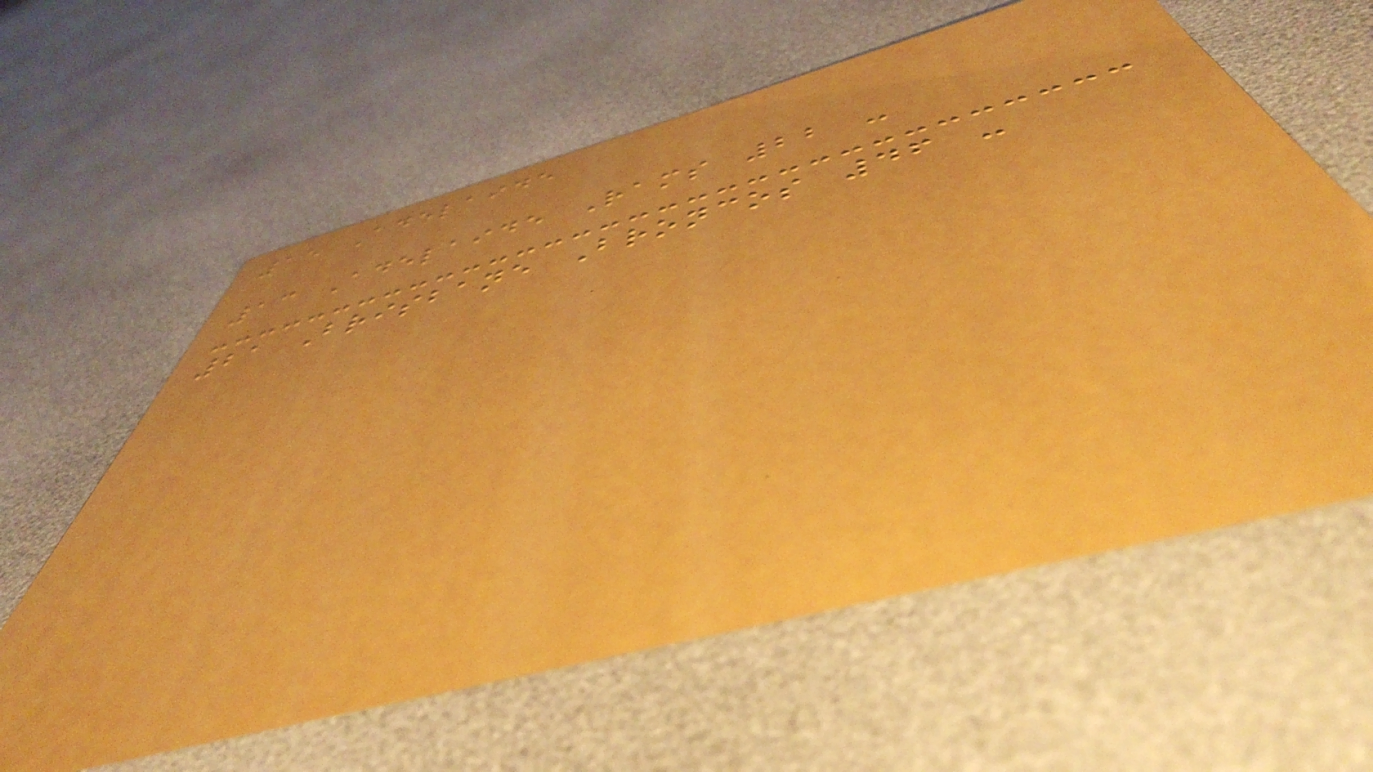15 Adelaide
13 Adelaide Rams 22 -
21 Brisbane Broncos 46 -
